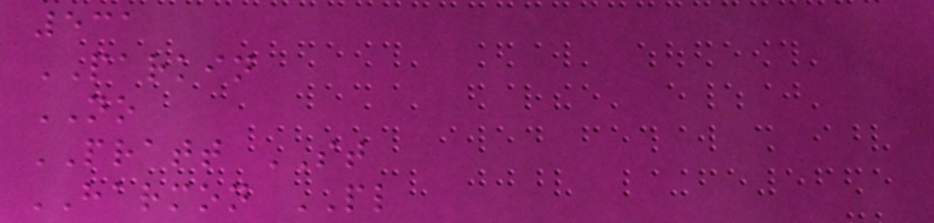531
PARKIN
NO
PRATT ST
HARMON PL
